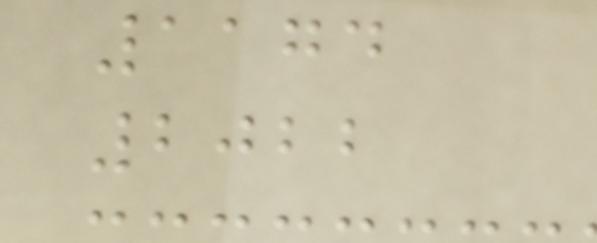1174
2022
